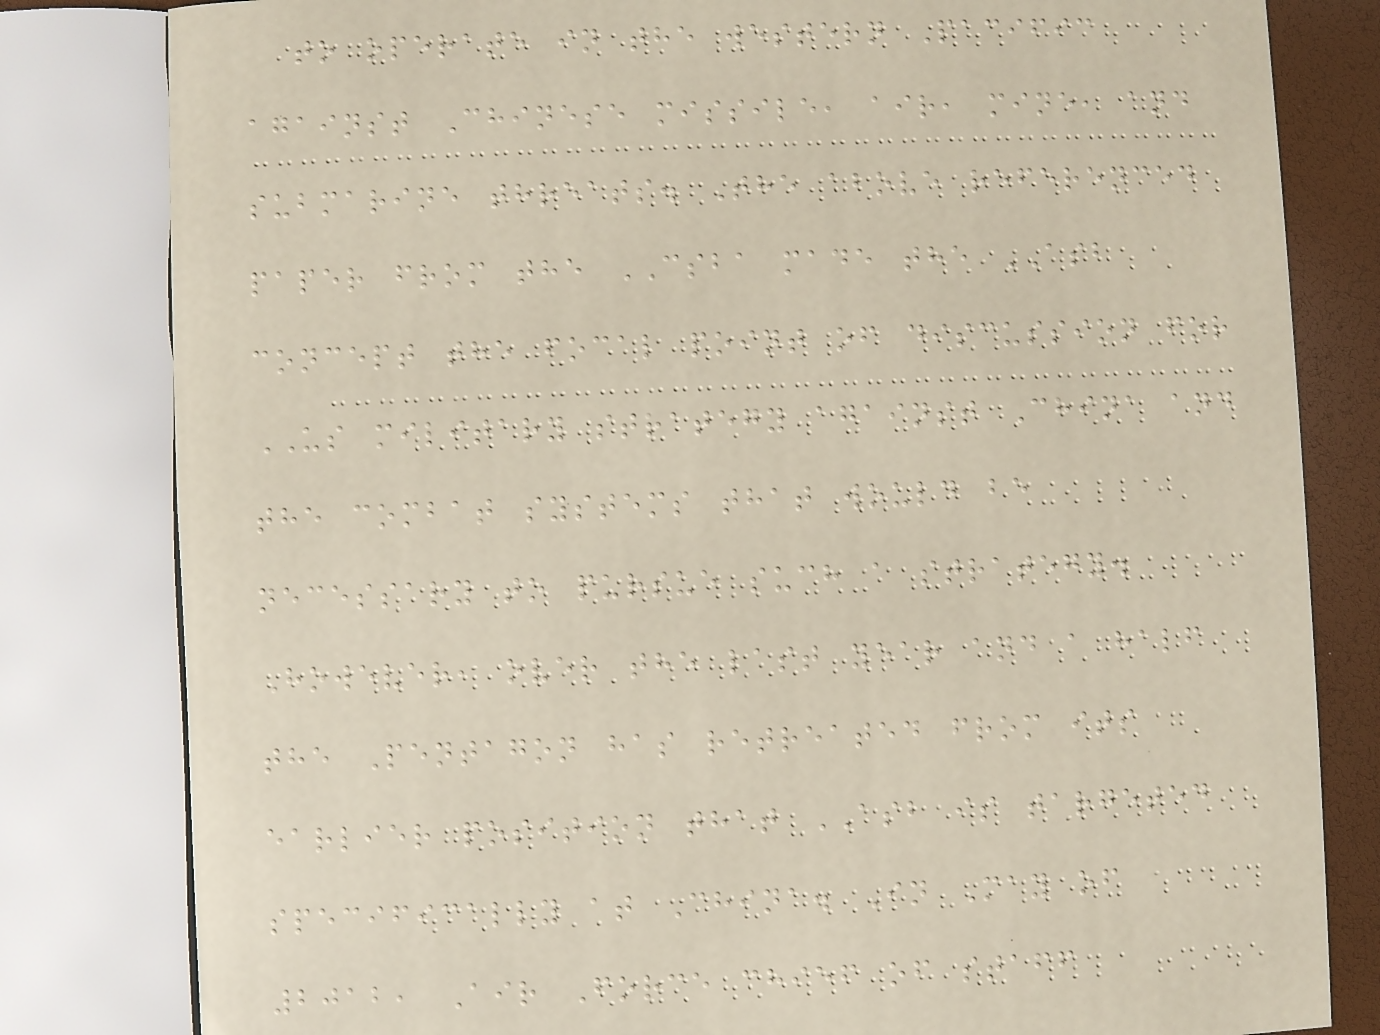to operate in the western Pacific
against Chinese missile, air, mine, and
submarine threats. The above referenced
paper from the CSBA made the ASB
concept the focal point of discussion for
US military strategy against China and
the combat systems that would be
necessary to pursue such a strategy.
However, over the last year and a half
the Pentagon has retreated from its
earlier position that ASB is targeted
specifically at China. In May of
2012, Air Force chief of staff
